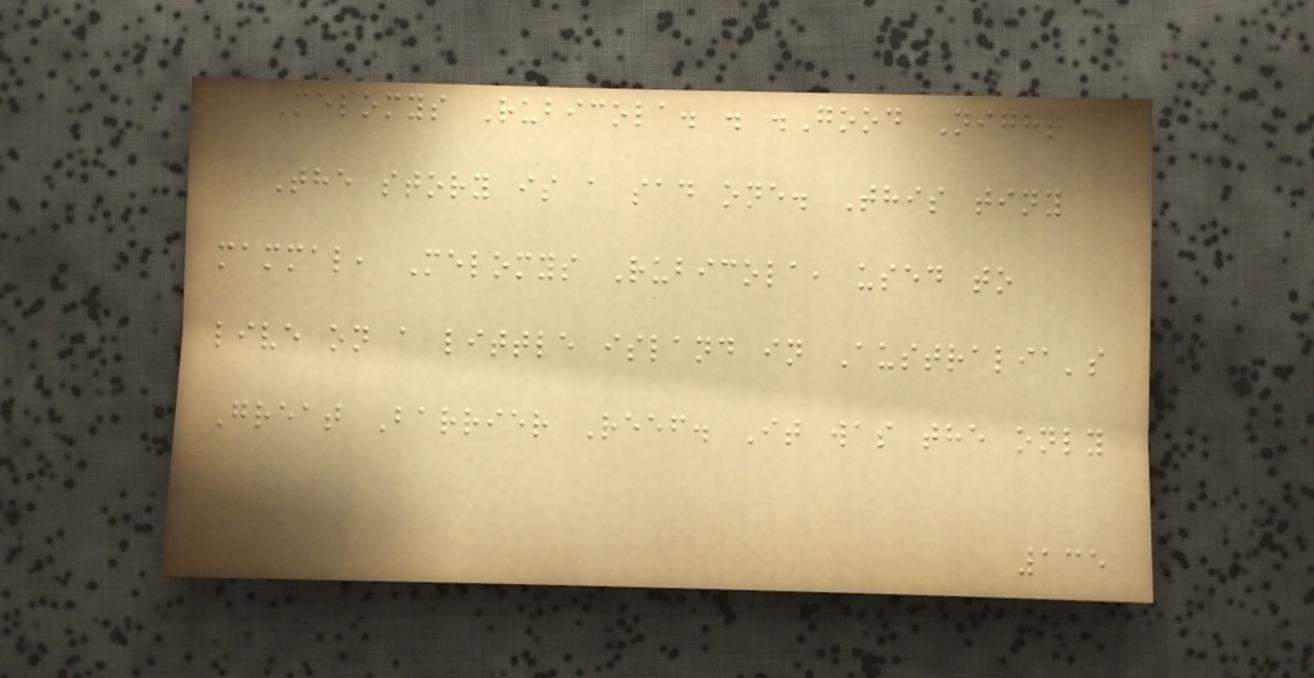Melomys Rubicola. . .Good Night
The story is a sad one. This tiny
mammal, Melomys Rubicola, used to
live on a little island in Australia's
Great Barrier Reef. It was the only
135
